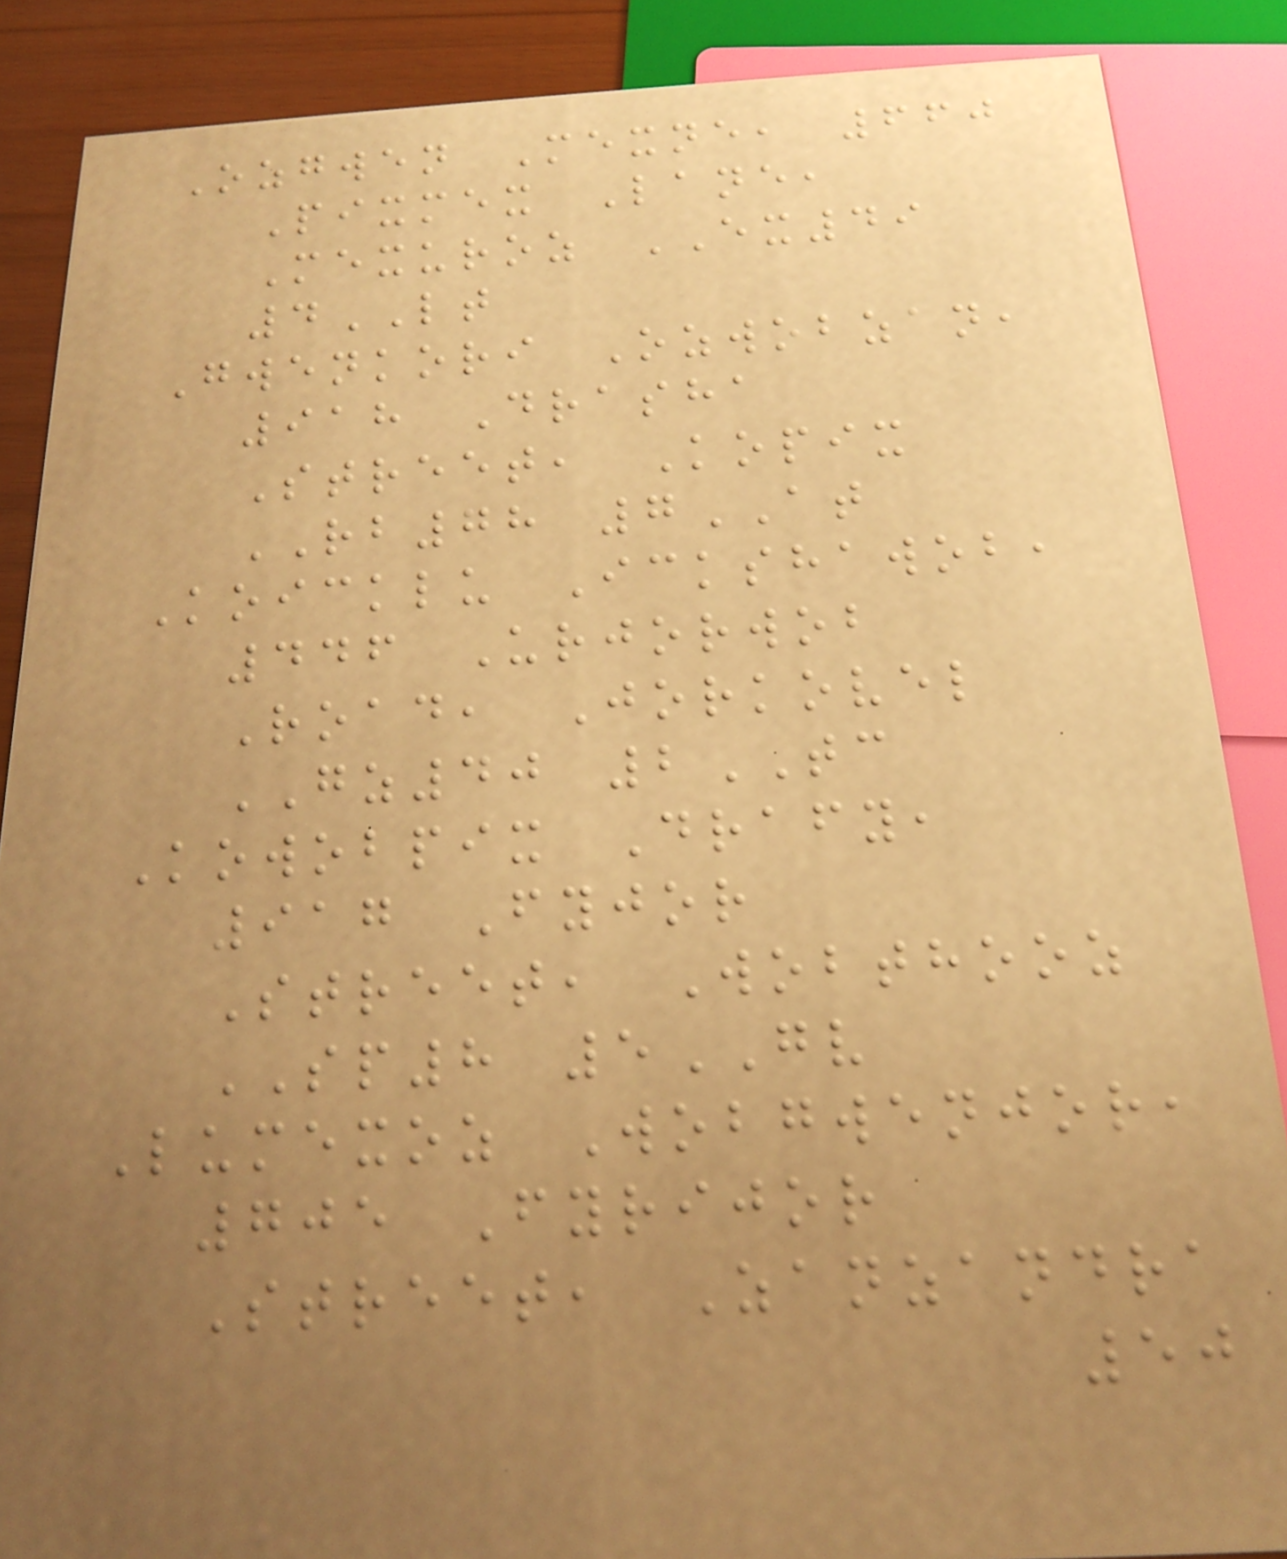Ozgwen Mexne, 660
Pixmex Lane,
Mexuroz EX49
4LT
Gwenkori Ozwobzan,
918 Drasha
Street, Kopix
RB78 7AT
Koicklu Ickshawob,
446 Urjorwob
Road, Jorkovel
GZ40 2TC
Kowobpix Drafy,
917 Fyjor
Street, Wobthooz
SP8 5GV
Lumexoz Wobgwenjor,
705 Fyrijor
Street, Zanzandra
50
